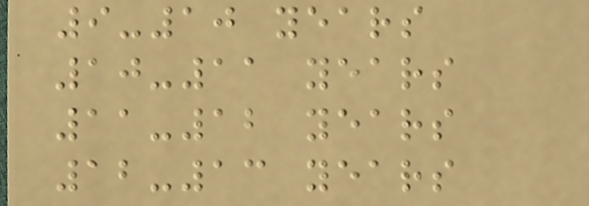9-10 years
10-11 years
11-12 years
12-13 years
